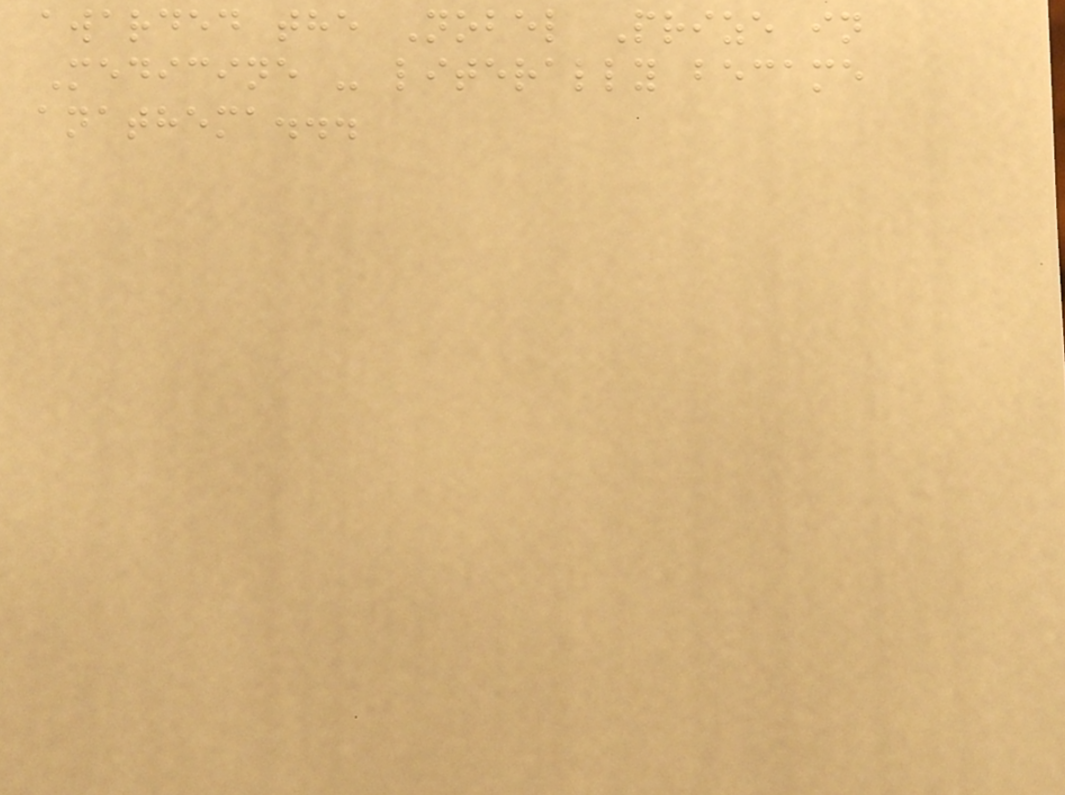awarded the Nobel Prize in
Medicine - literally became
anathema...
